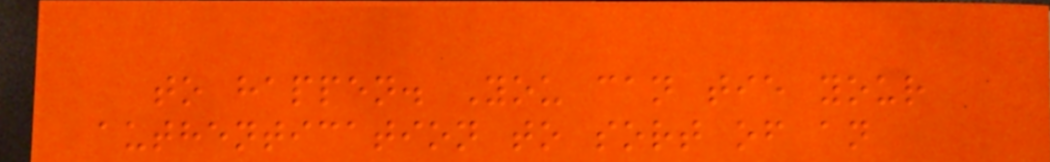to happen. You can tie your
authentication to sort of an
